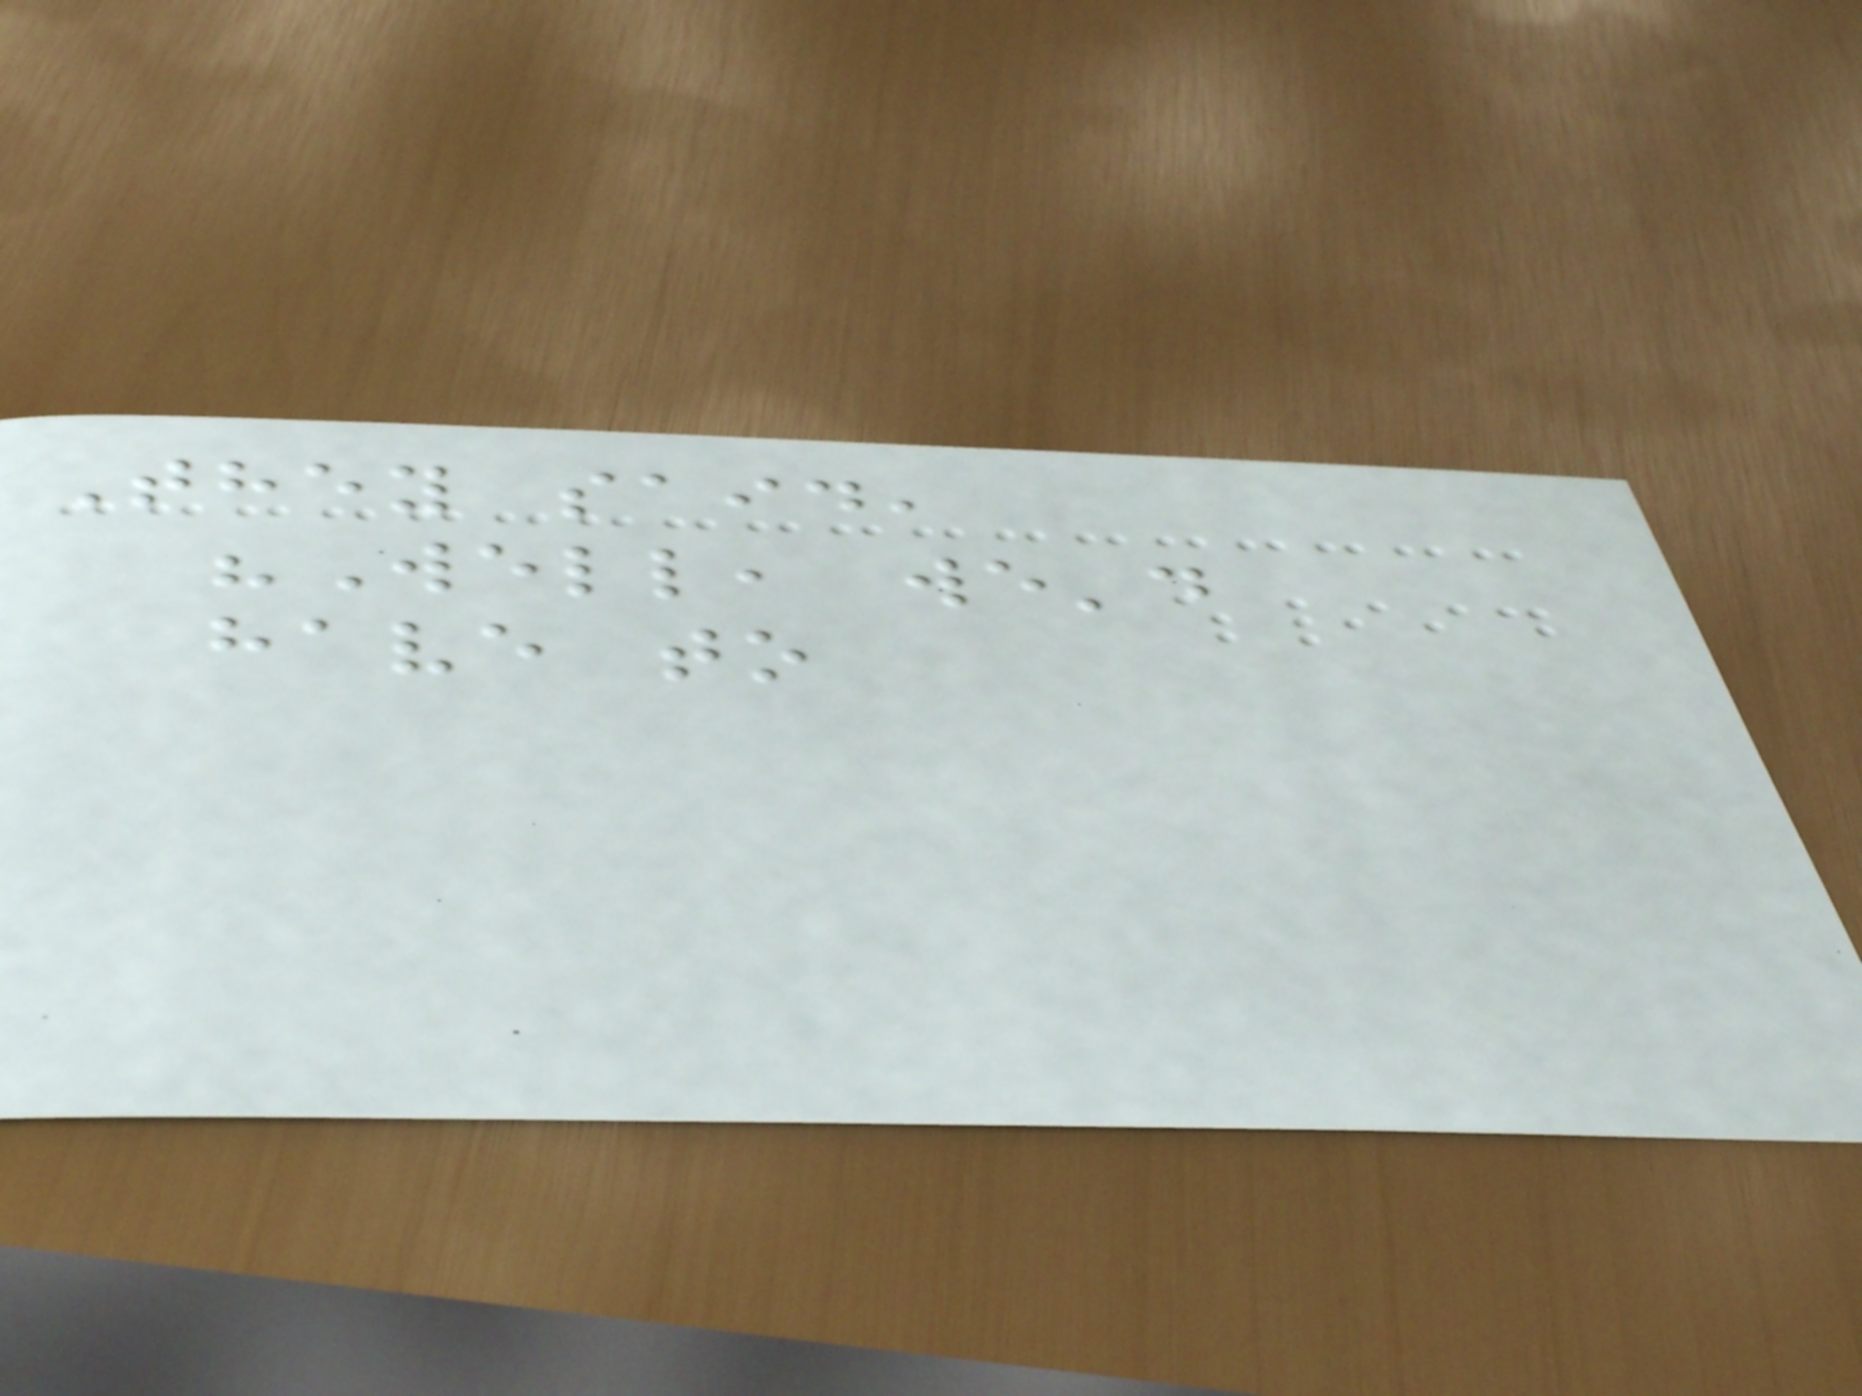They said,
"Well, we'd
have to
